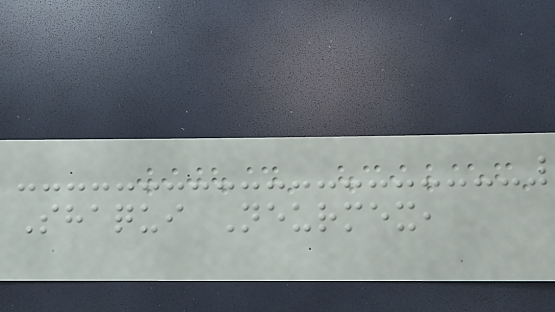Shaqui Neurmex,
